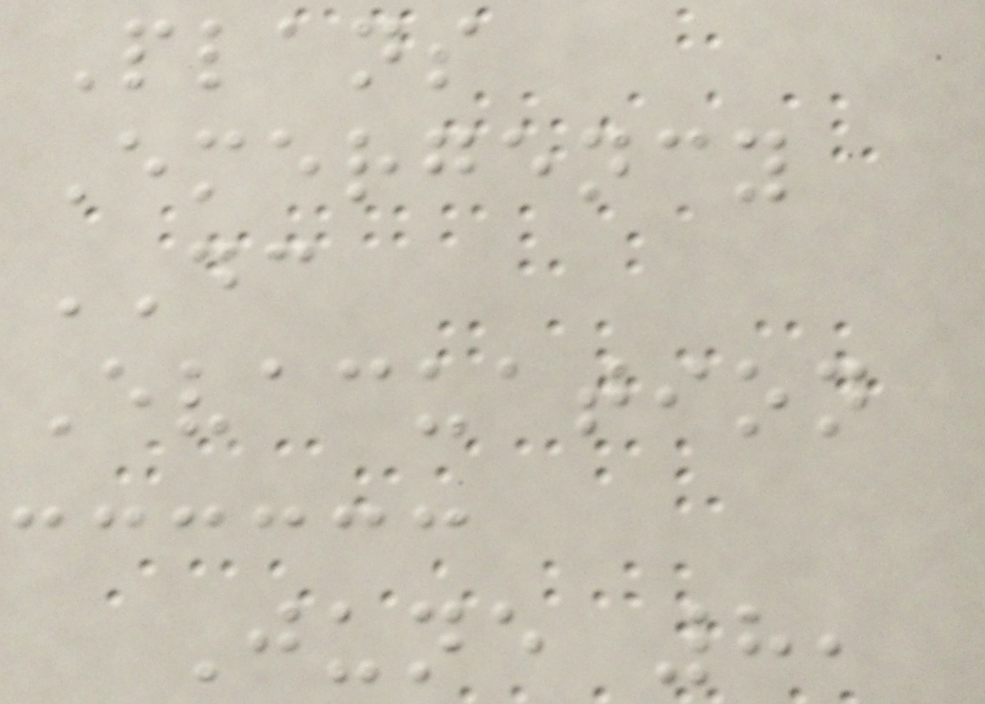Plans
Emergency
DC
Evacuation
June 8,
